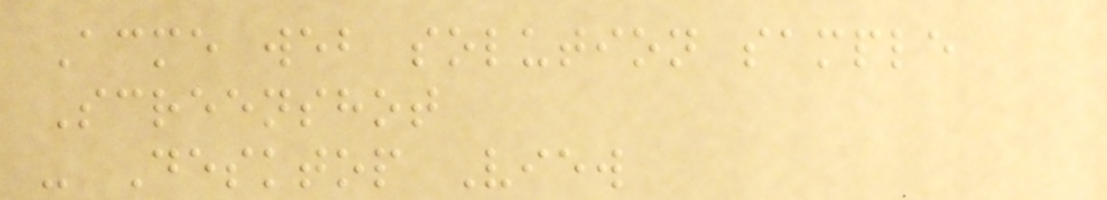Acme web solution sample
Screenshot
- Desktop View
